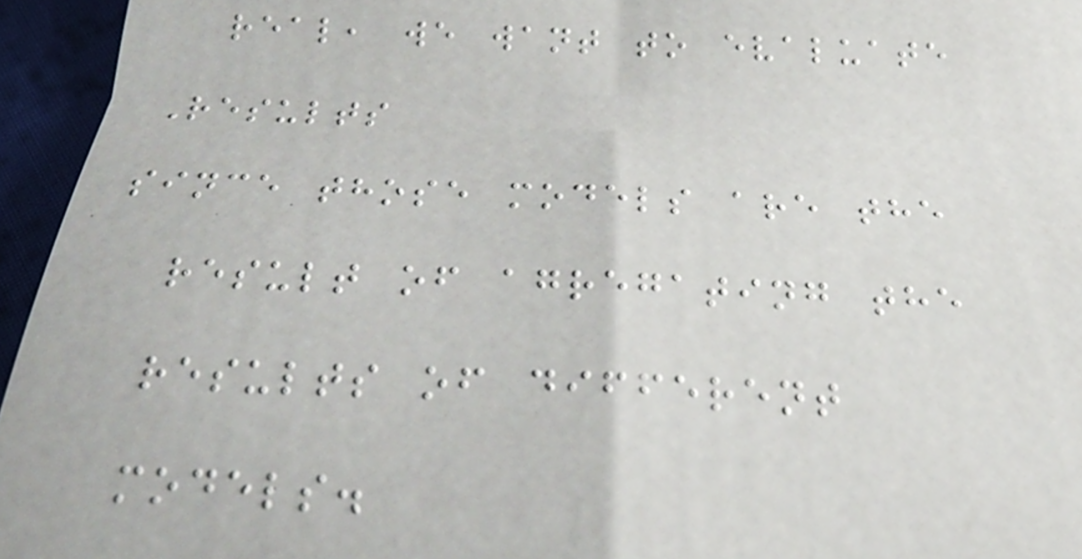real, we want to evaluate
Results
since those models are the
result of agregating the
results of different
models.
